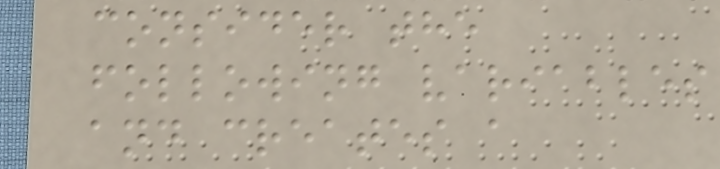consider the
following variables
and creates a
